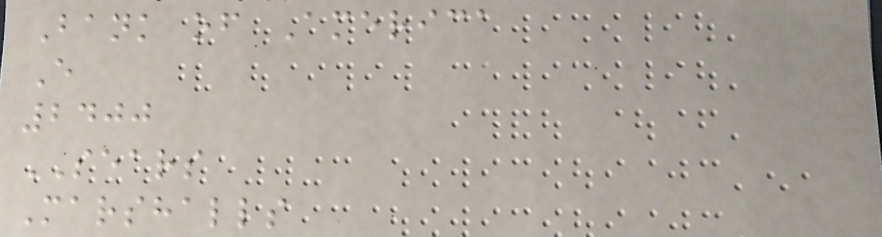Bank of America
E
2400
SEARS
Marshalls
